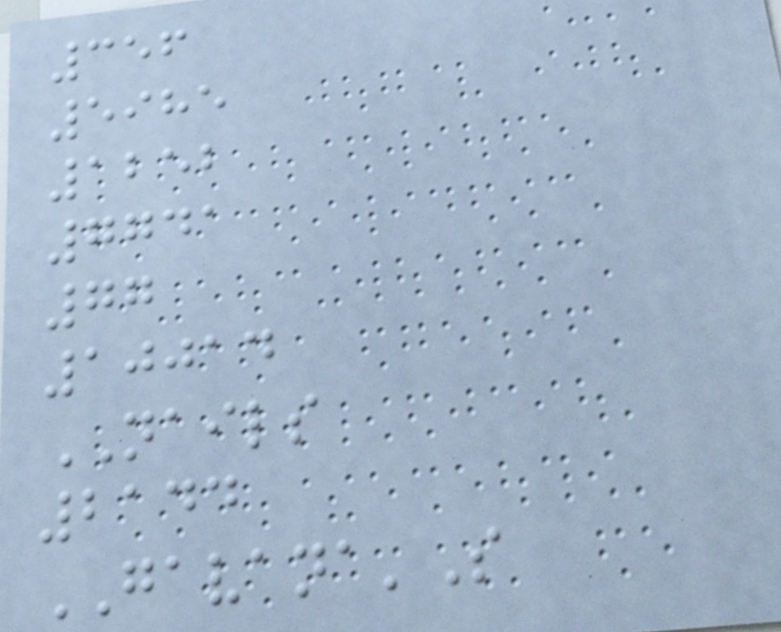356
5985
1252
7741
77
10014
NAILS
2144
GAVANA'S
